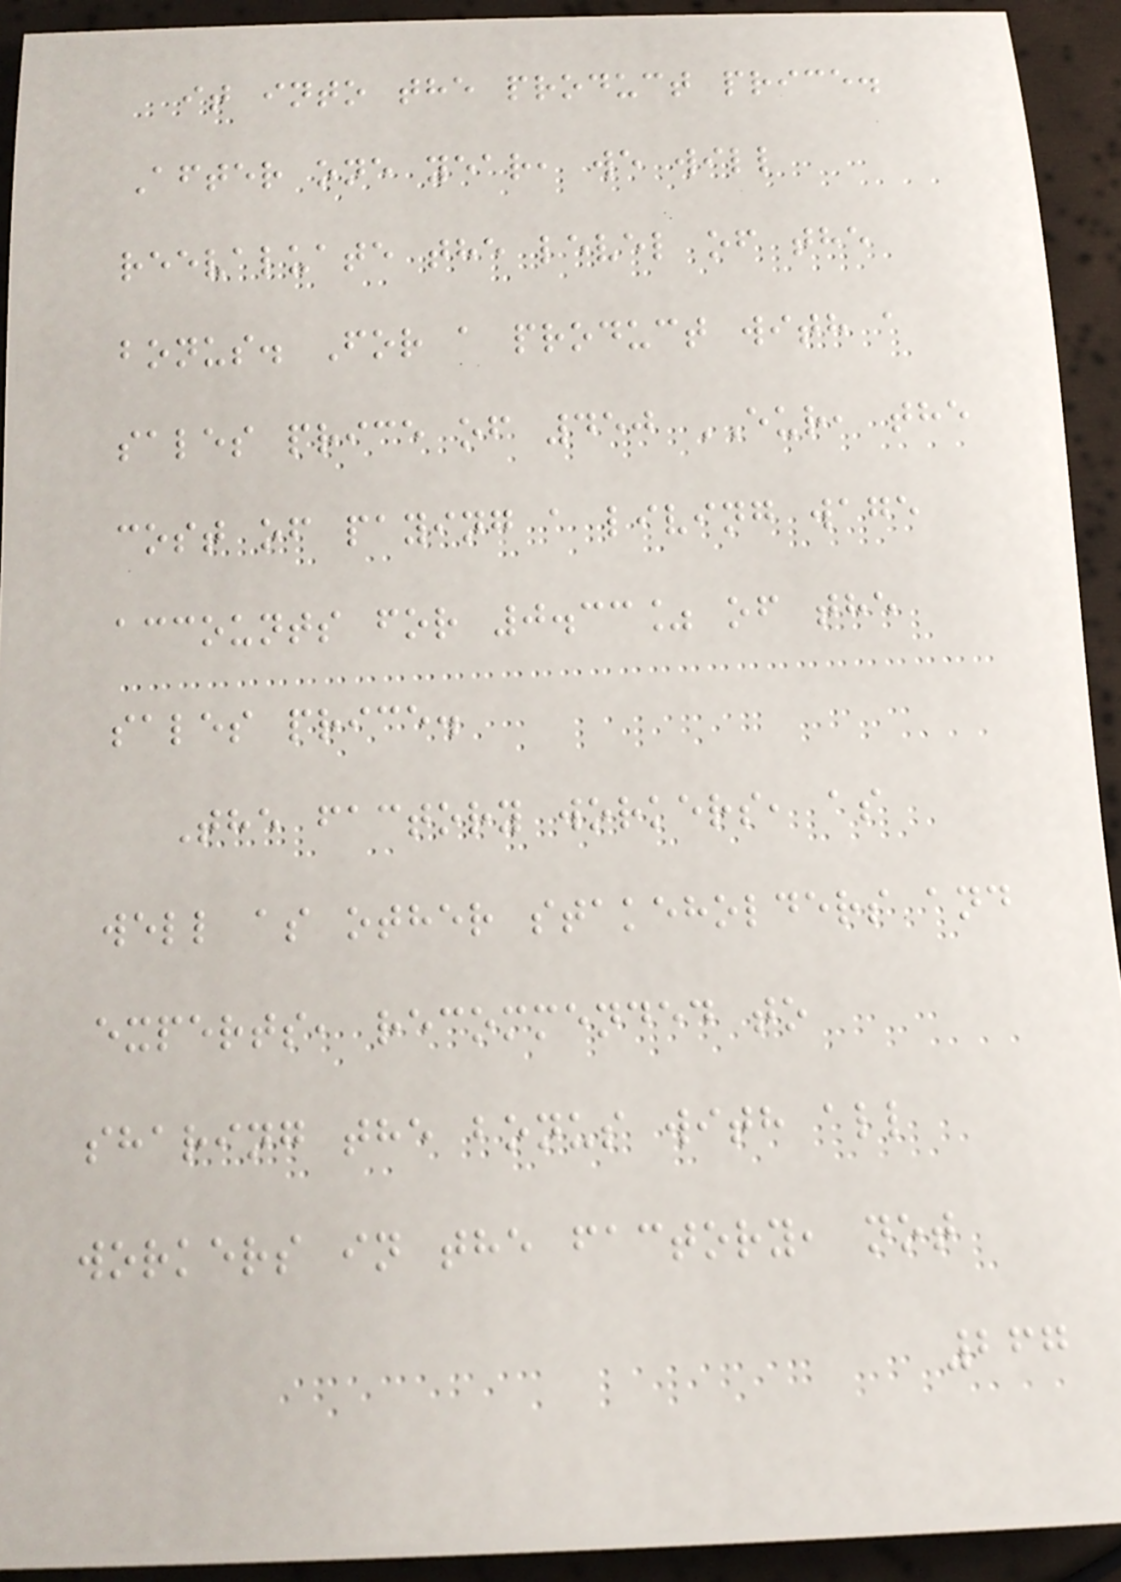it into the product price.
After one year, we will
reevaluate the level of the
bonus. For a product with a
sales price of 450 EUR, the
cost of paying a living wage
accounts for 0.33% of the
sales price.
The factory workers, as
well as other stakeholders and
experts, recommended to
sharing the bonus with all
workers in the factory, not
267
